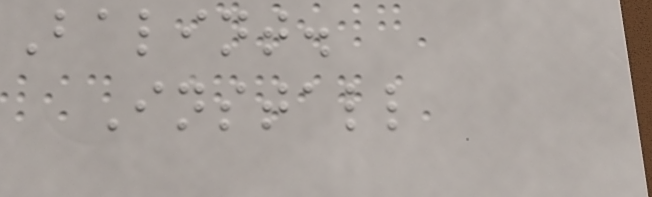Balint.
Install
